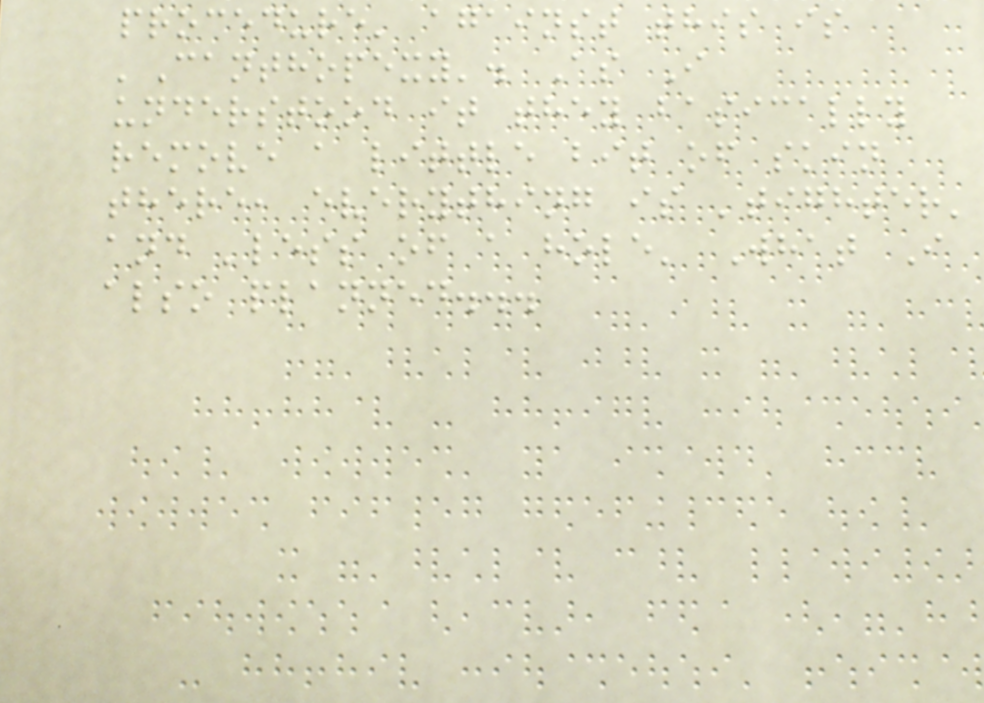procedure' against this is
'Canthopexy'. As I
understood it they basically
remove a little bit of skin
there, everything is 'tighter'
and 'less of a hole' What I
also planned...
